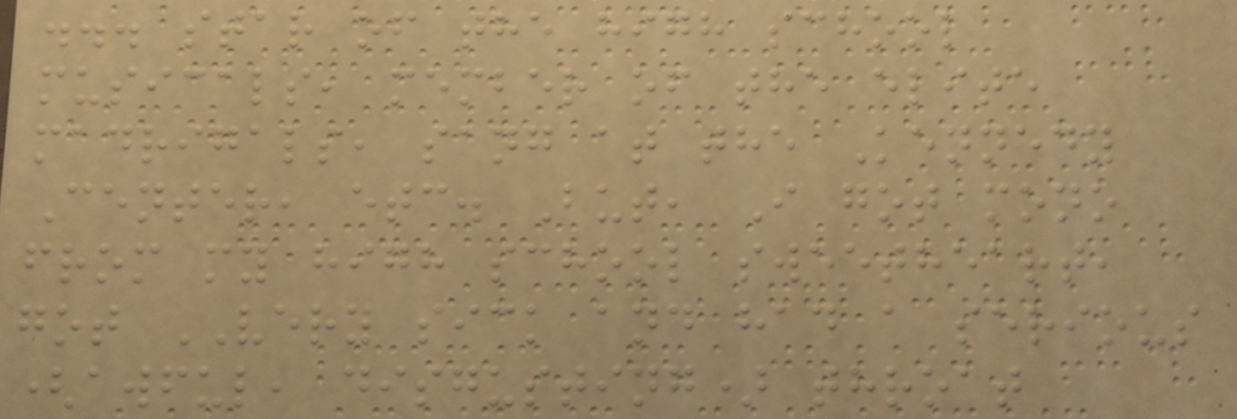... star of the high school
musicals, member of the elite
madrigals, sang at the Kennedy
Center, etc. But, I got mono
from my high school sweetheart,
got VERY sick and had a serious
(awful, disgusting) throat
